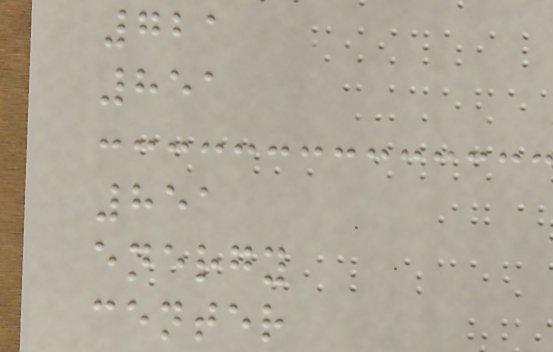721
851
851
energy
center
